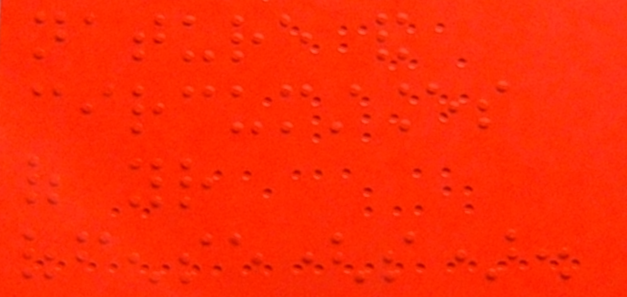nature and
circumstances
of your
offense(s).
